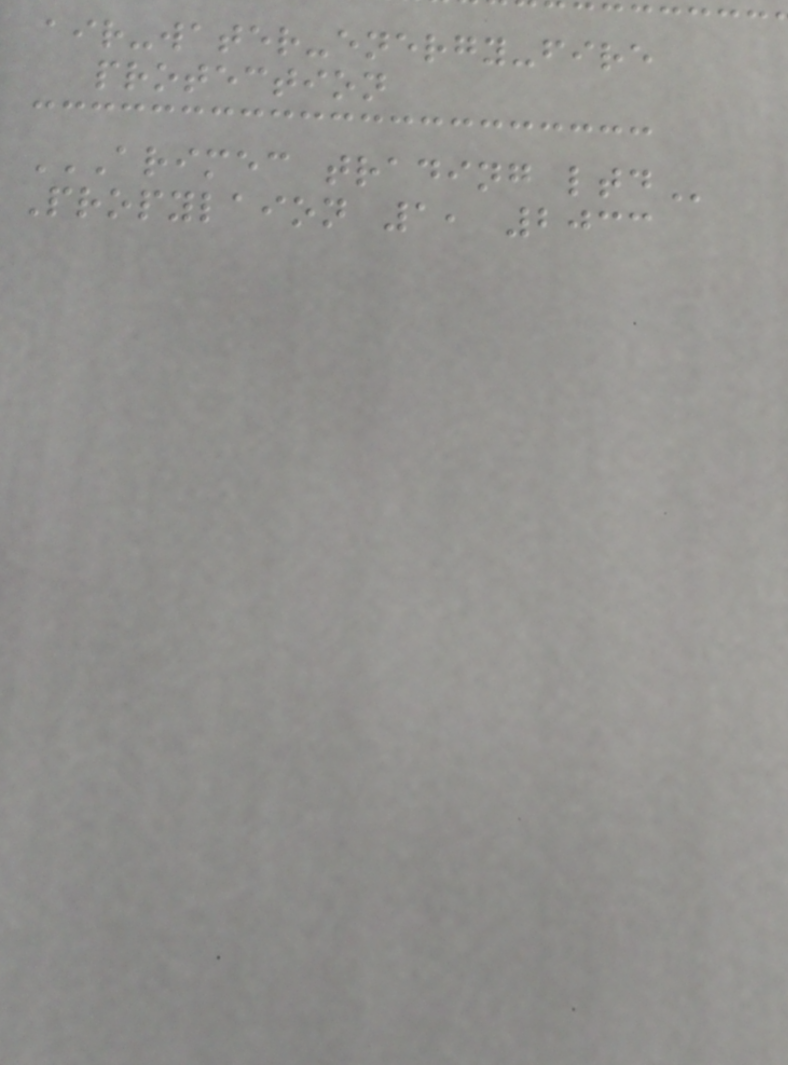air-water-energy-fire
protection
ARIMEC TRADING LTD
Propylaion 1, 2033
